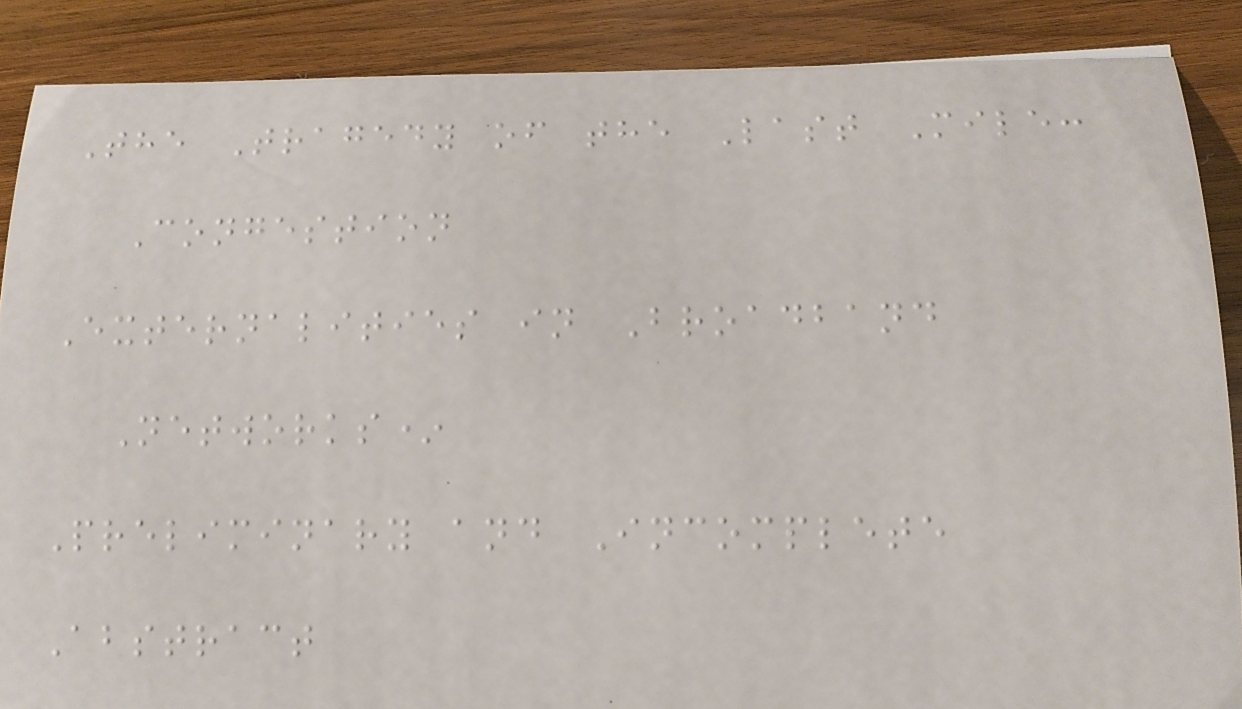The Tragedy of the Last Mile:
Congestion
Externalities in Broadband
Networks*
Preliminary and Incomplete
Abstract
